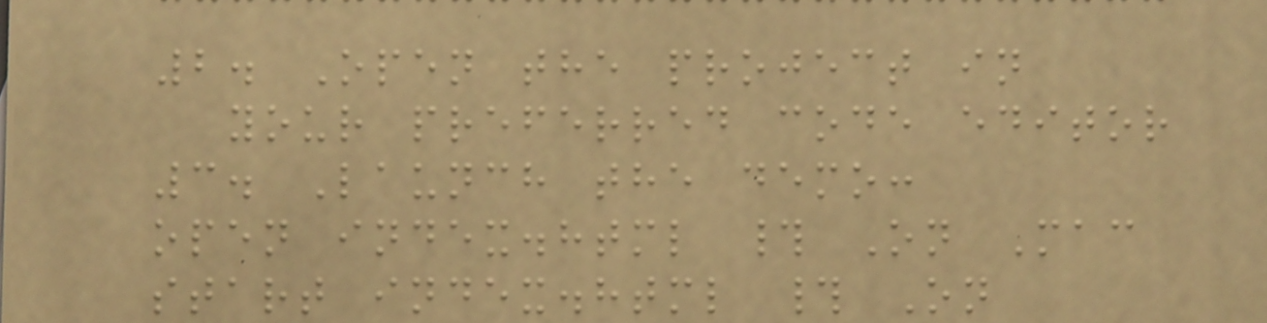2. Open the project in
your preferred code editor
3. Launch the demo:
open index.html # On Mac
start index.html # On
